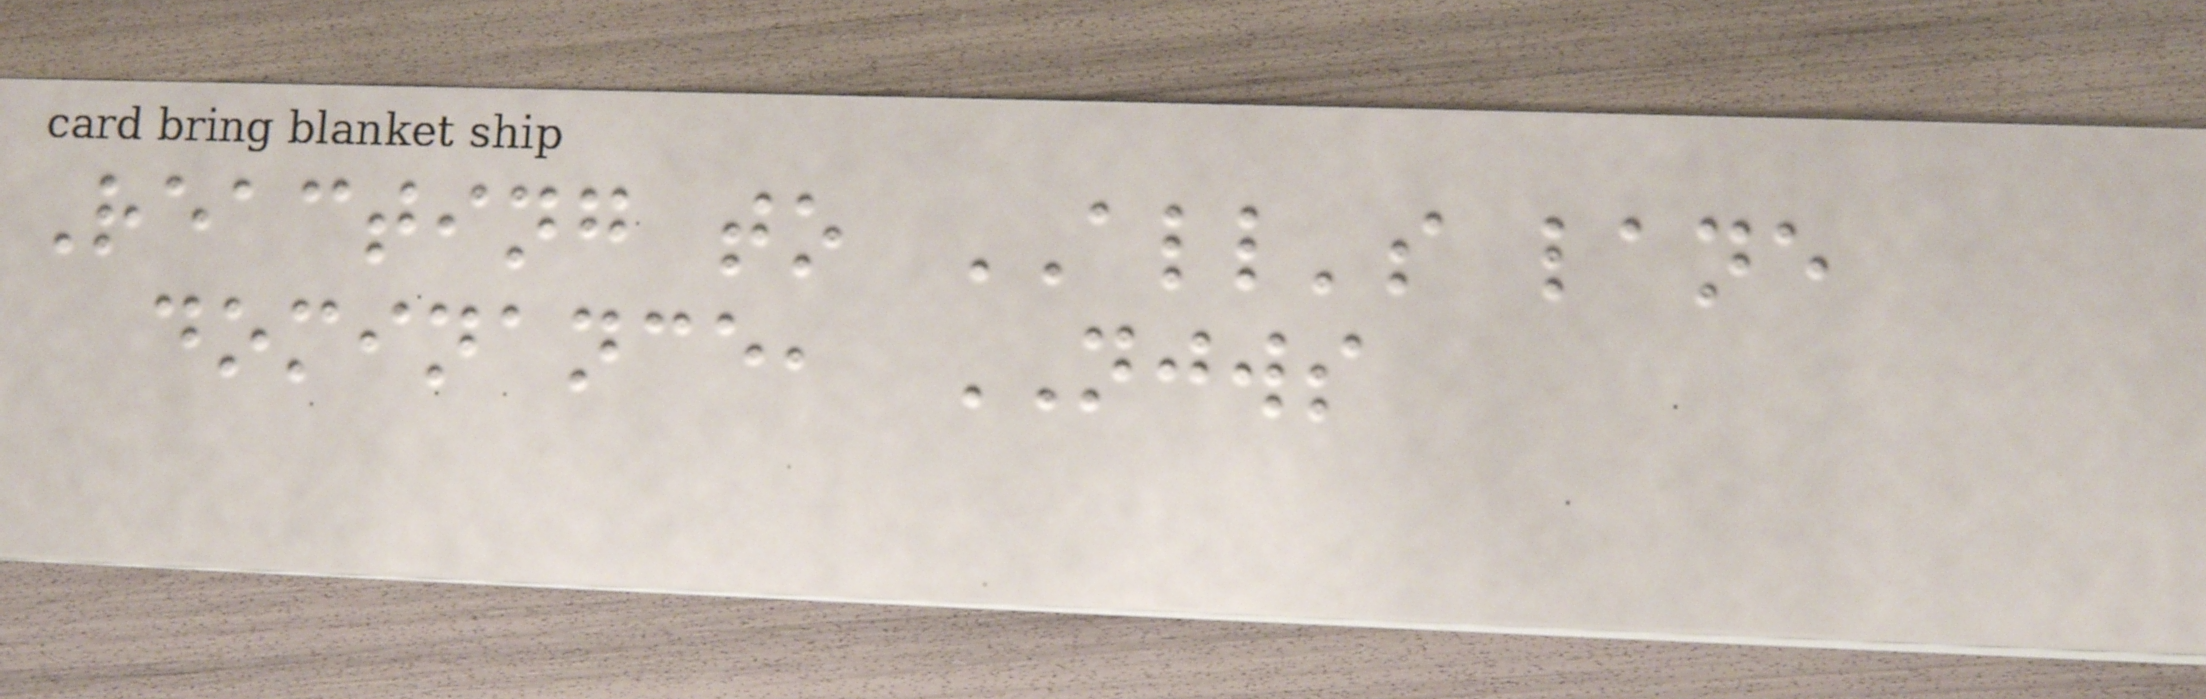Reacting to ALL's lane
dominance, NJWS
